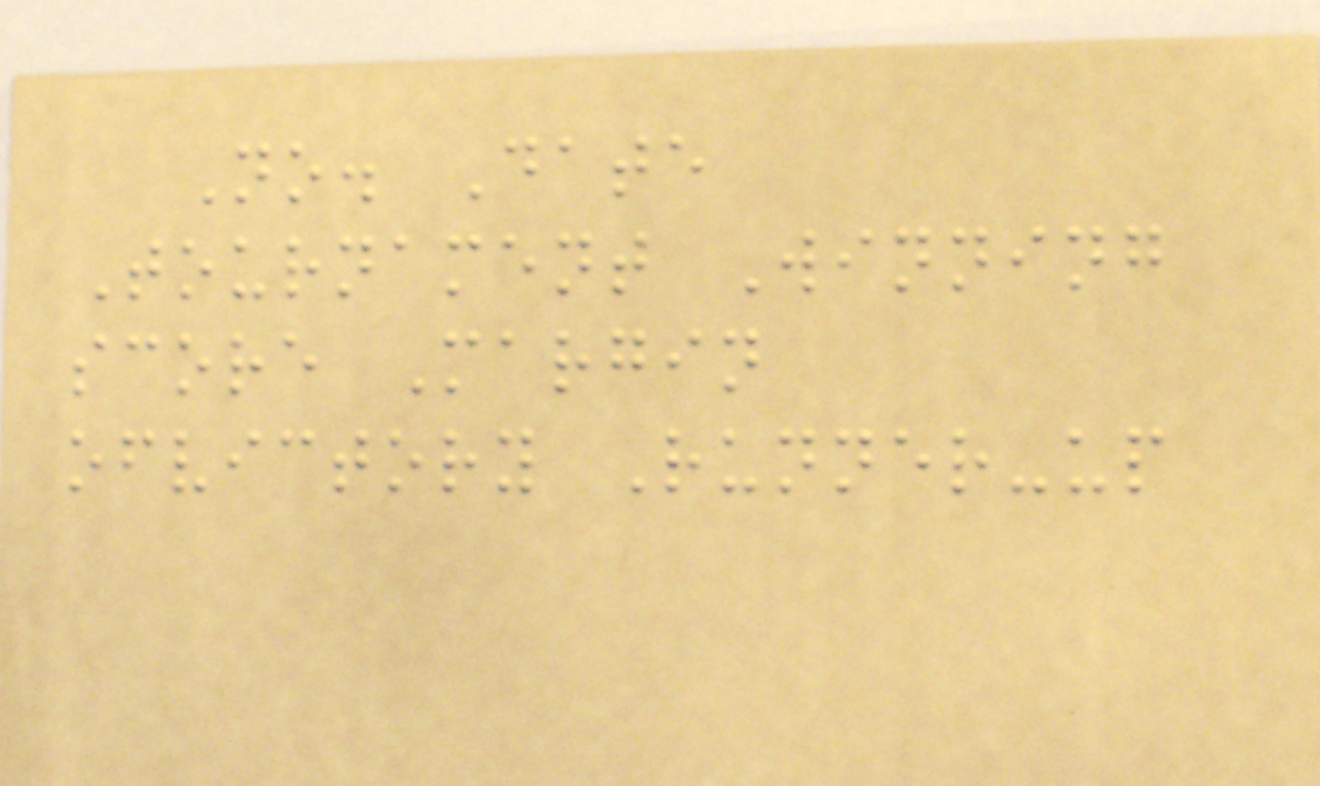No. Date
Tournament Winning
score Margin
ofvictory Runner-up
